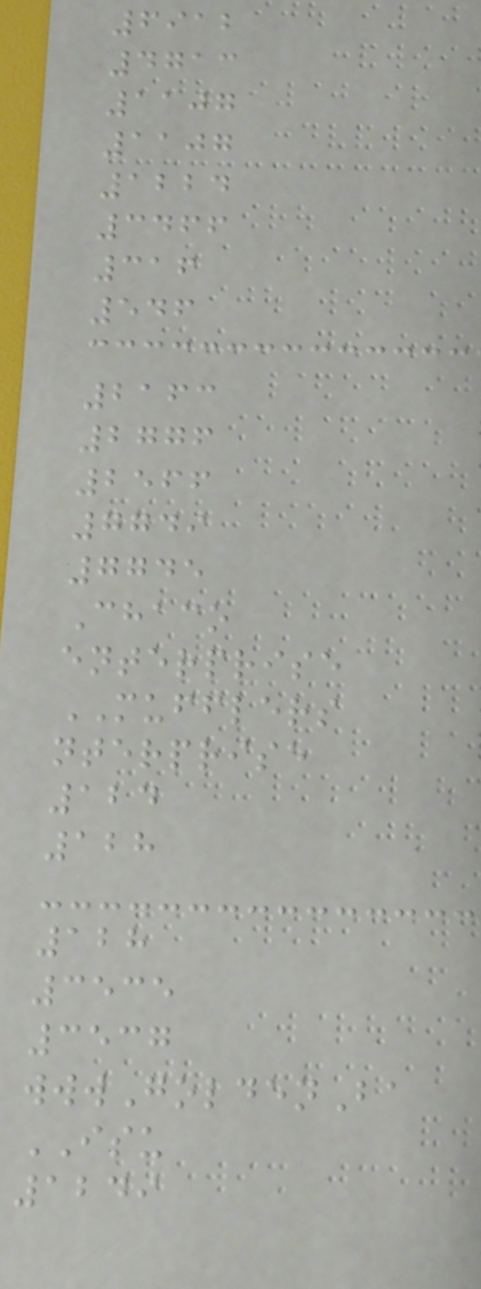6912
4713
1107
1107
1224
3466
316
546
2163
2776
2566
7749
7745
Chaco
enterprise
MUFFLERS
nterprise
124
128
128
3535
3537
wwwGoldenBa
ISU
1249
